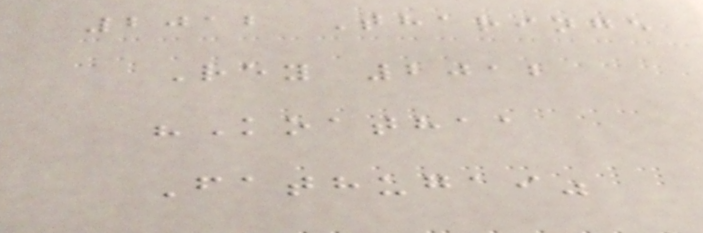2012 Tharinge
Rey 2012
"Koathaa
Fathugai"
